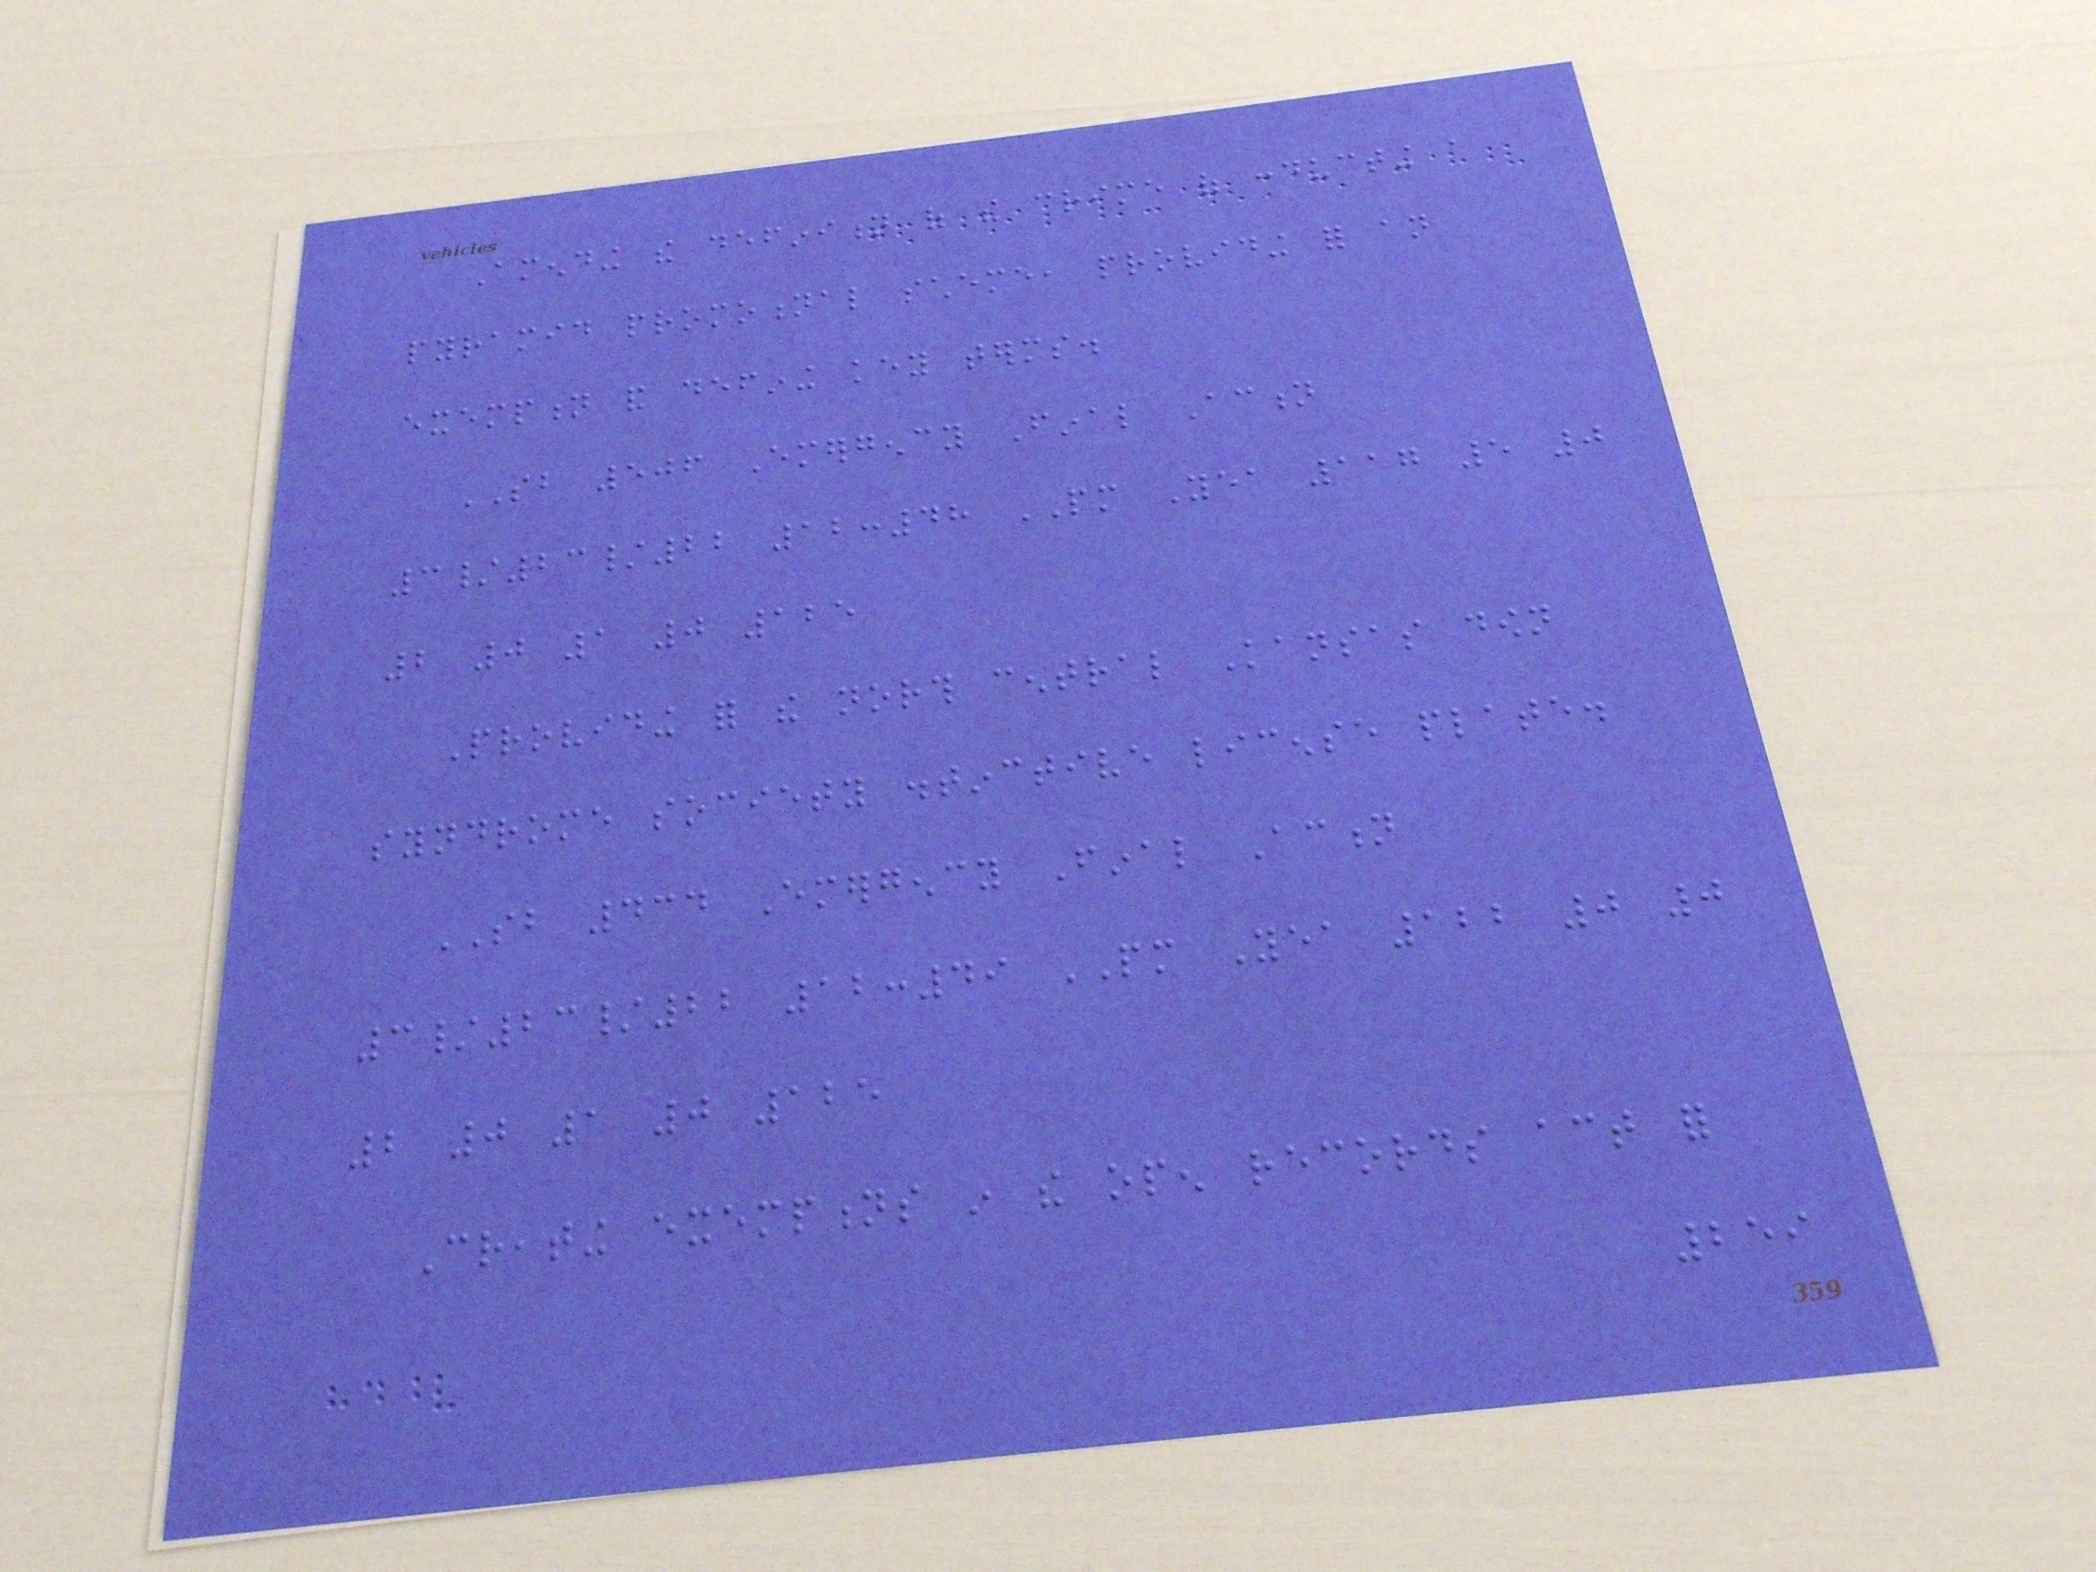Amending the definition of the crime of conducting a
pyramid promotional scheme, providing for an
exemption and defining key terms.
SB 506 Emergency Final Action
3/23/22 12:48 PM Yea 117 5 0
2 0 1 0 125
Providing for the north central Kansas down
syndrome society distinctive license plate.
SB 434 Emergency Final Action
3/23/22 12:49 PM Yea 122 0 0
2 0 1 0 125
Creating exemptions in the open records act for
259
